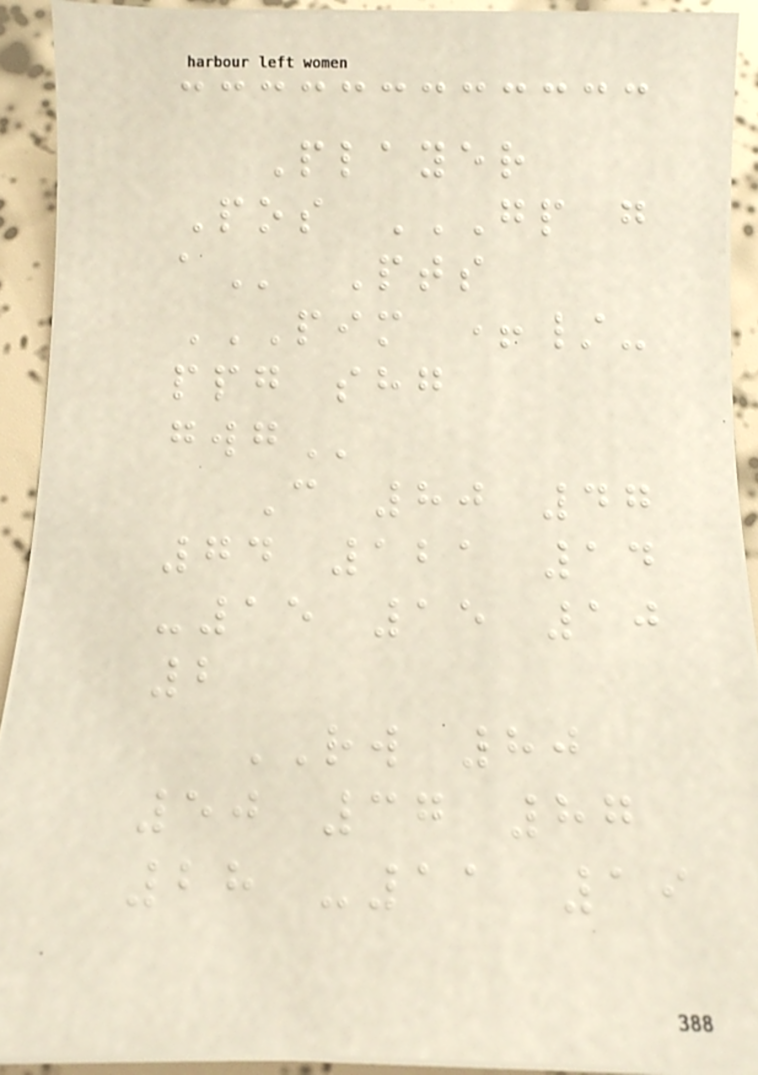Player
Pos GP G
A Pts
PIM +/-
PPG SHG
GWG
C 80 47
74 121 14
-15 15 10
2
RW 80
50 37 87
28 -11 19
